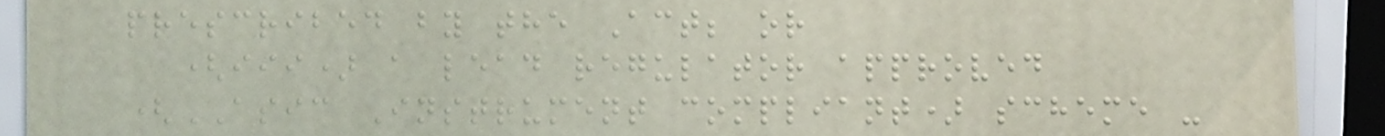prescribed by the Act; or
(iii) a lead regulator approved
(ASIC Instrument compliant) scheme -
